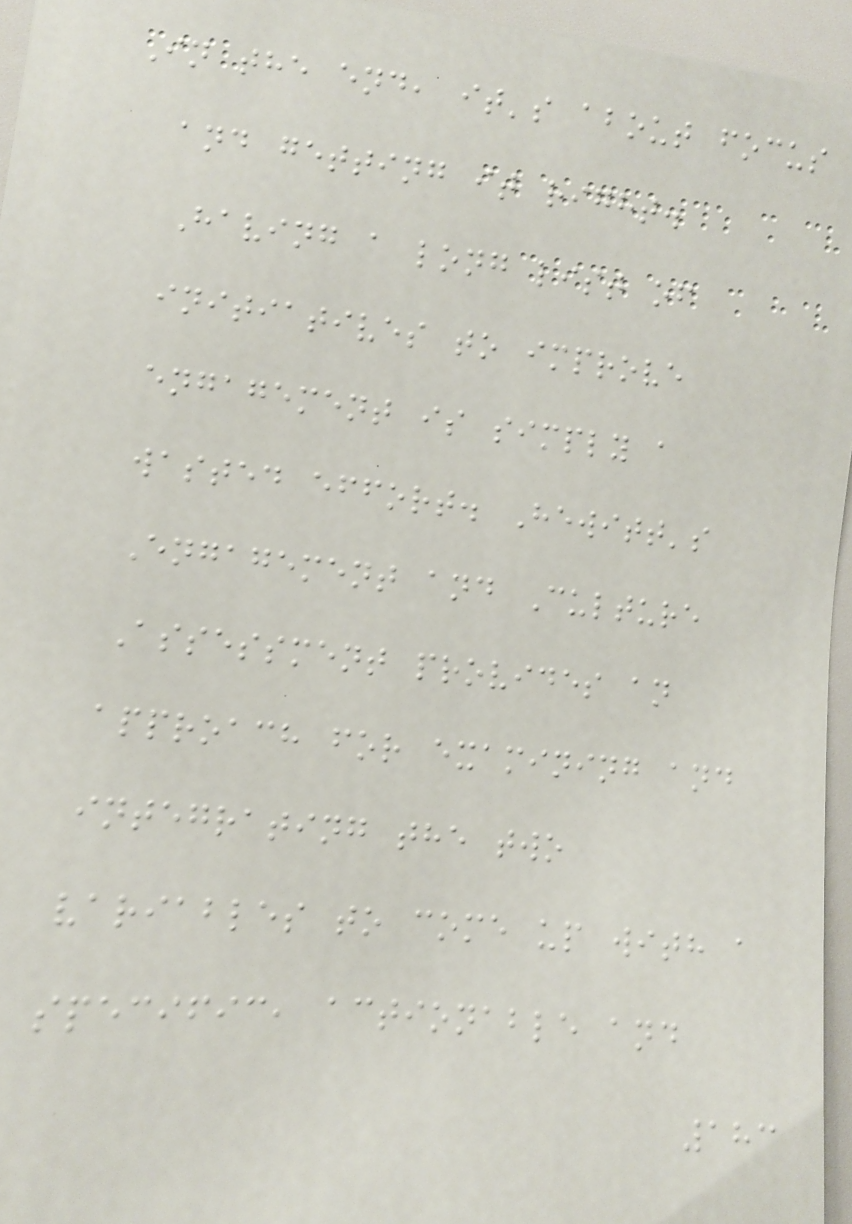In the end, it's about focus
and getting it right.
Having a long list of
initiatives to improve
engagement is simply a
wasted effort. Hewitt's
Engagement and Culture
Assessment provides an
approach for examining and
integrating the two
variables to come up with a
specific, actionable and
183
